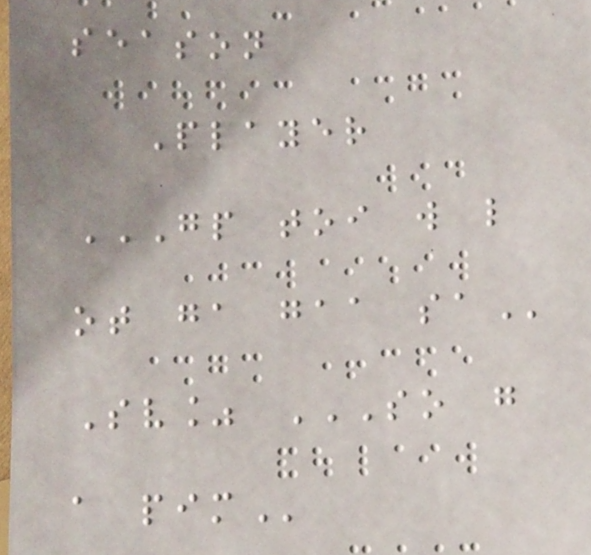season
Player
GP TOI W L
OT GA GAA SA
Sv% SO G
A PIM
